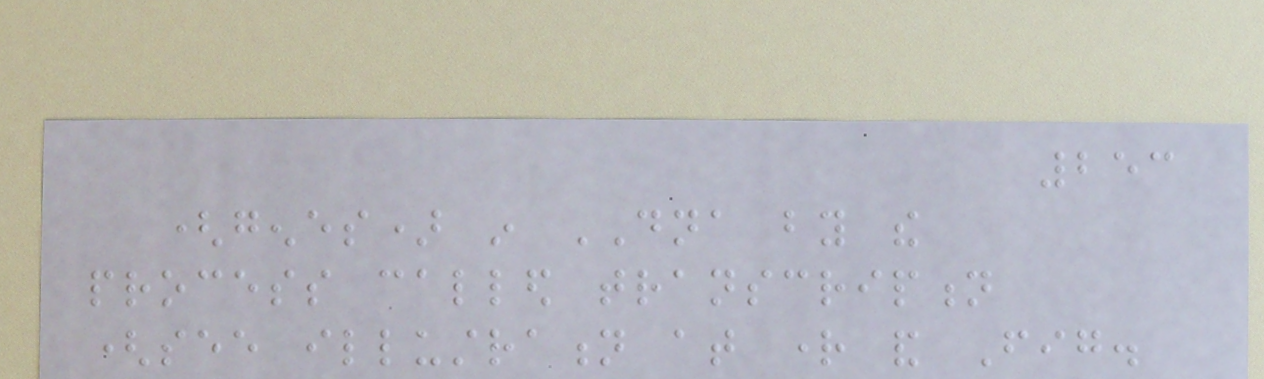253
(genes) in DNA by the
process called transcription
(see illustration at right and Fig.
